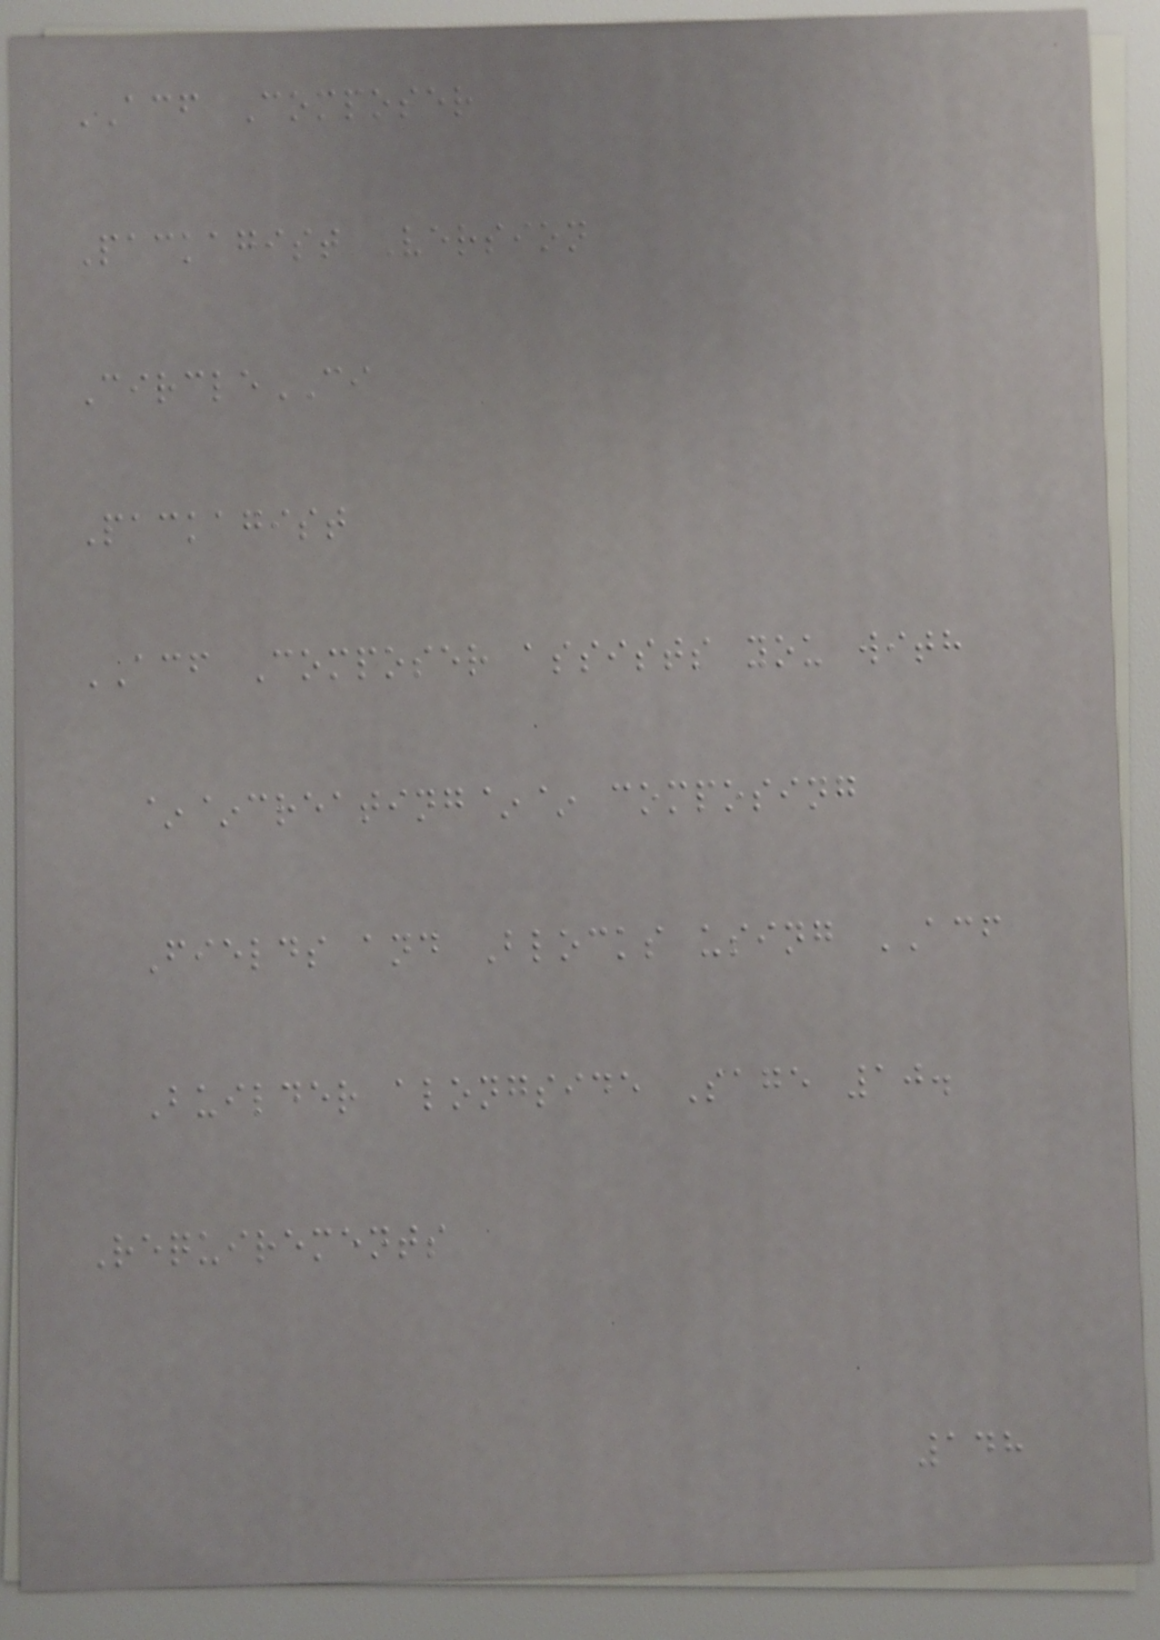ACF Composer
Packagist Version
CircleCI
Packagist
ACF Composer assists you with
~~creating~~ composing
Fields and Blocks using ACF
Builder alongside Sage 10.
Requirements
148
